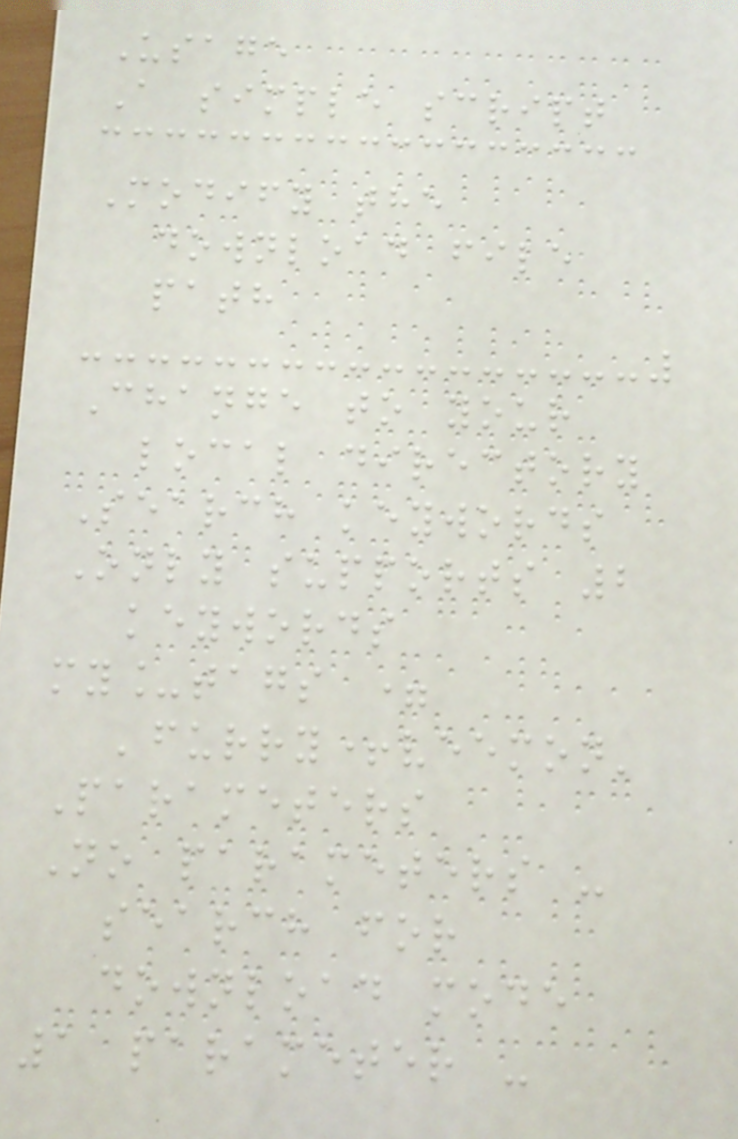Usage
A simple script
Modify the
download file
path
Change to your
local directory
Search keywords
Only supports 2
keywords
my_tags =
'furry+veemon'
Parameters
No parameters -
search for
download mode
1 parameter -
